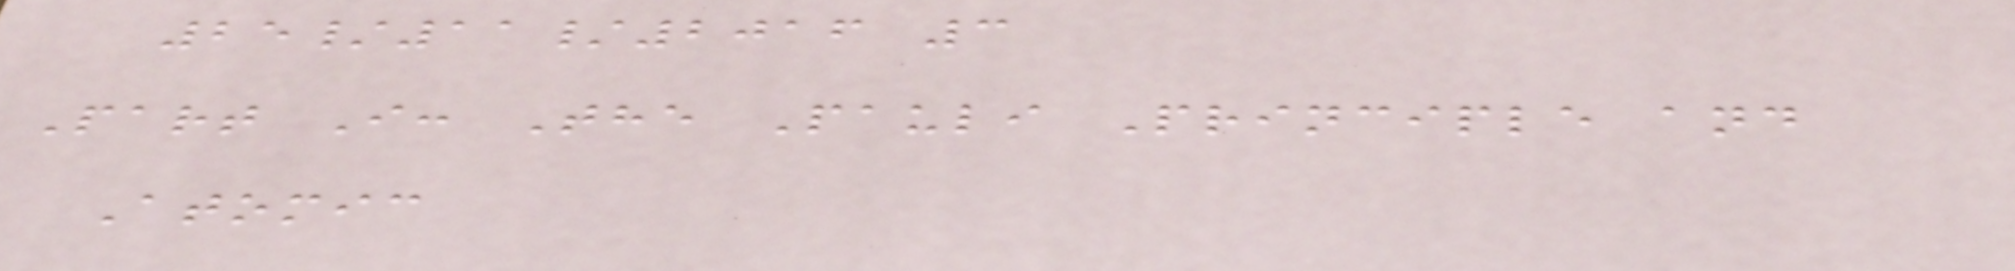25/11/2016 3
Part I: The Pauli Principle and
Atomic
